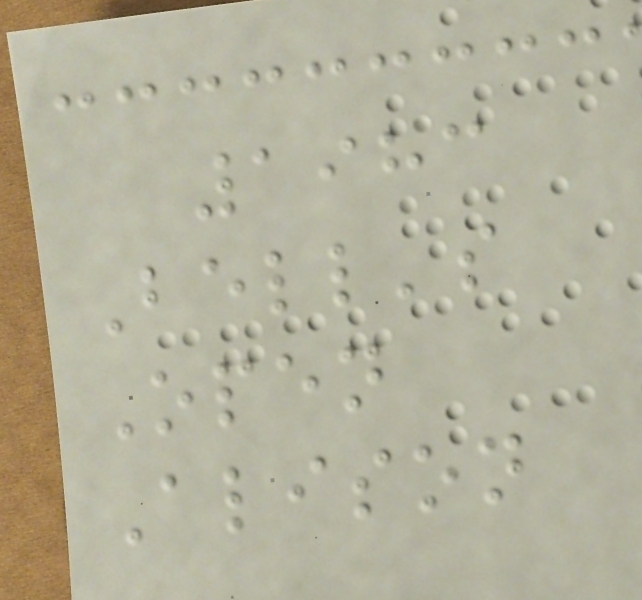1983
Bell's
Open
Alison
